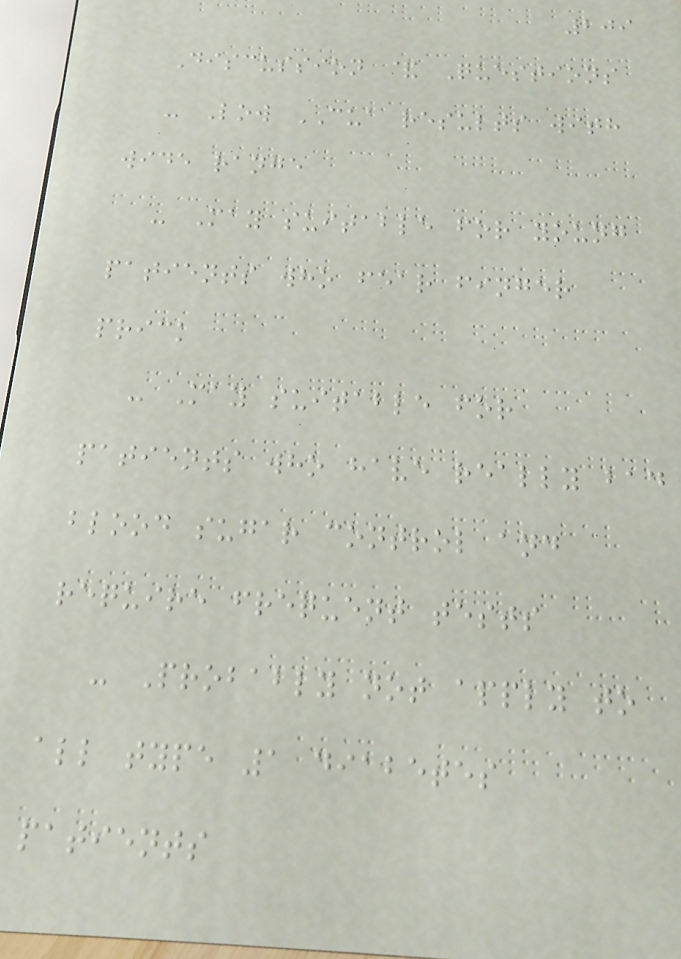209
Discussion & Questions
- Low CUA results with
wide range
- May suitable for young
patients who fear finger
prick
- May suitable for
patients who have really bad
blood sugar control and
require frequent tests
- Probably not apply to
all type 1 diabetes
patients
